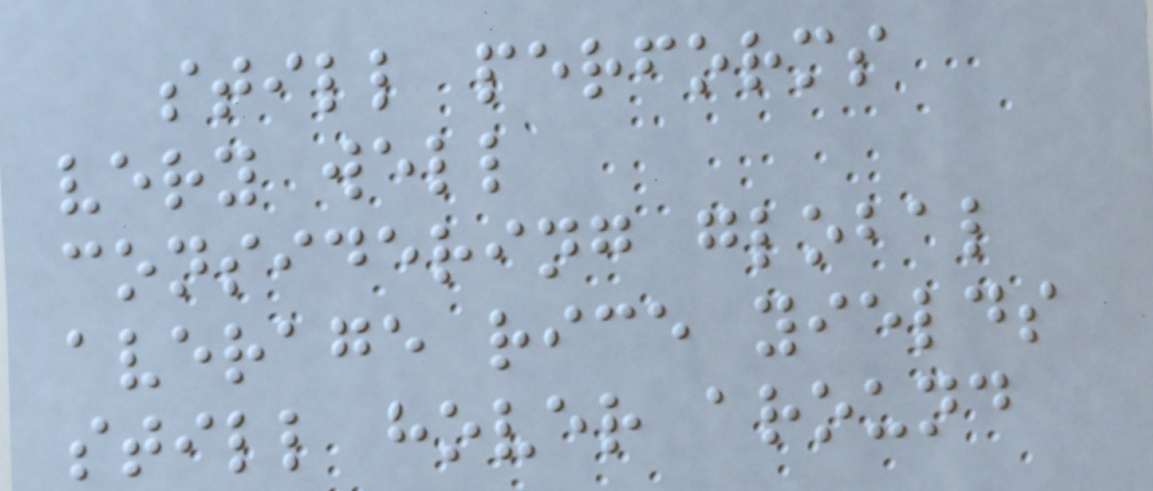still performs
very well
considering global
average rice yields
still hover around
